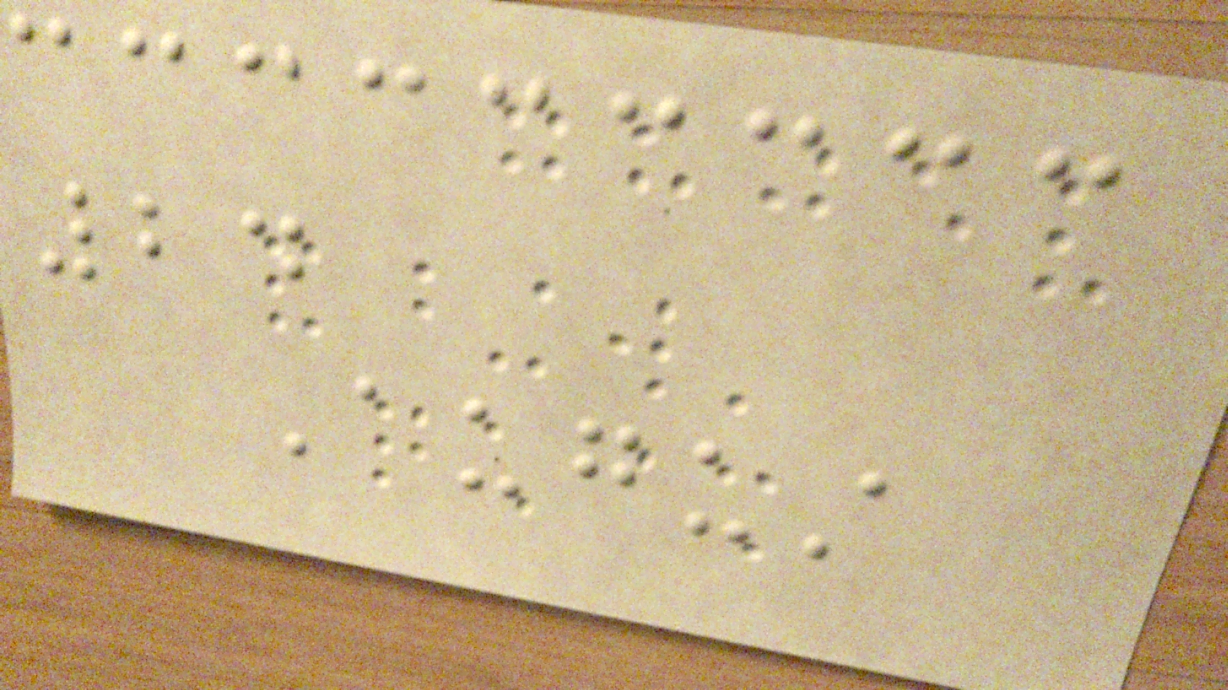24
August
